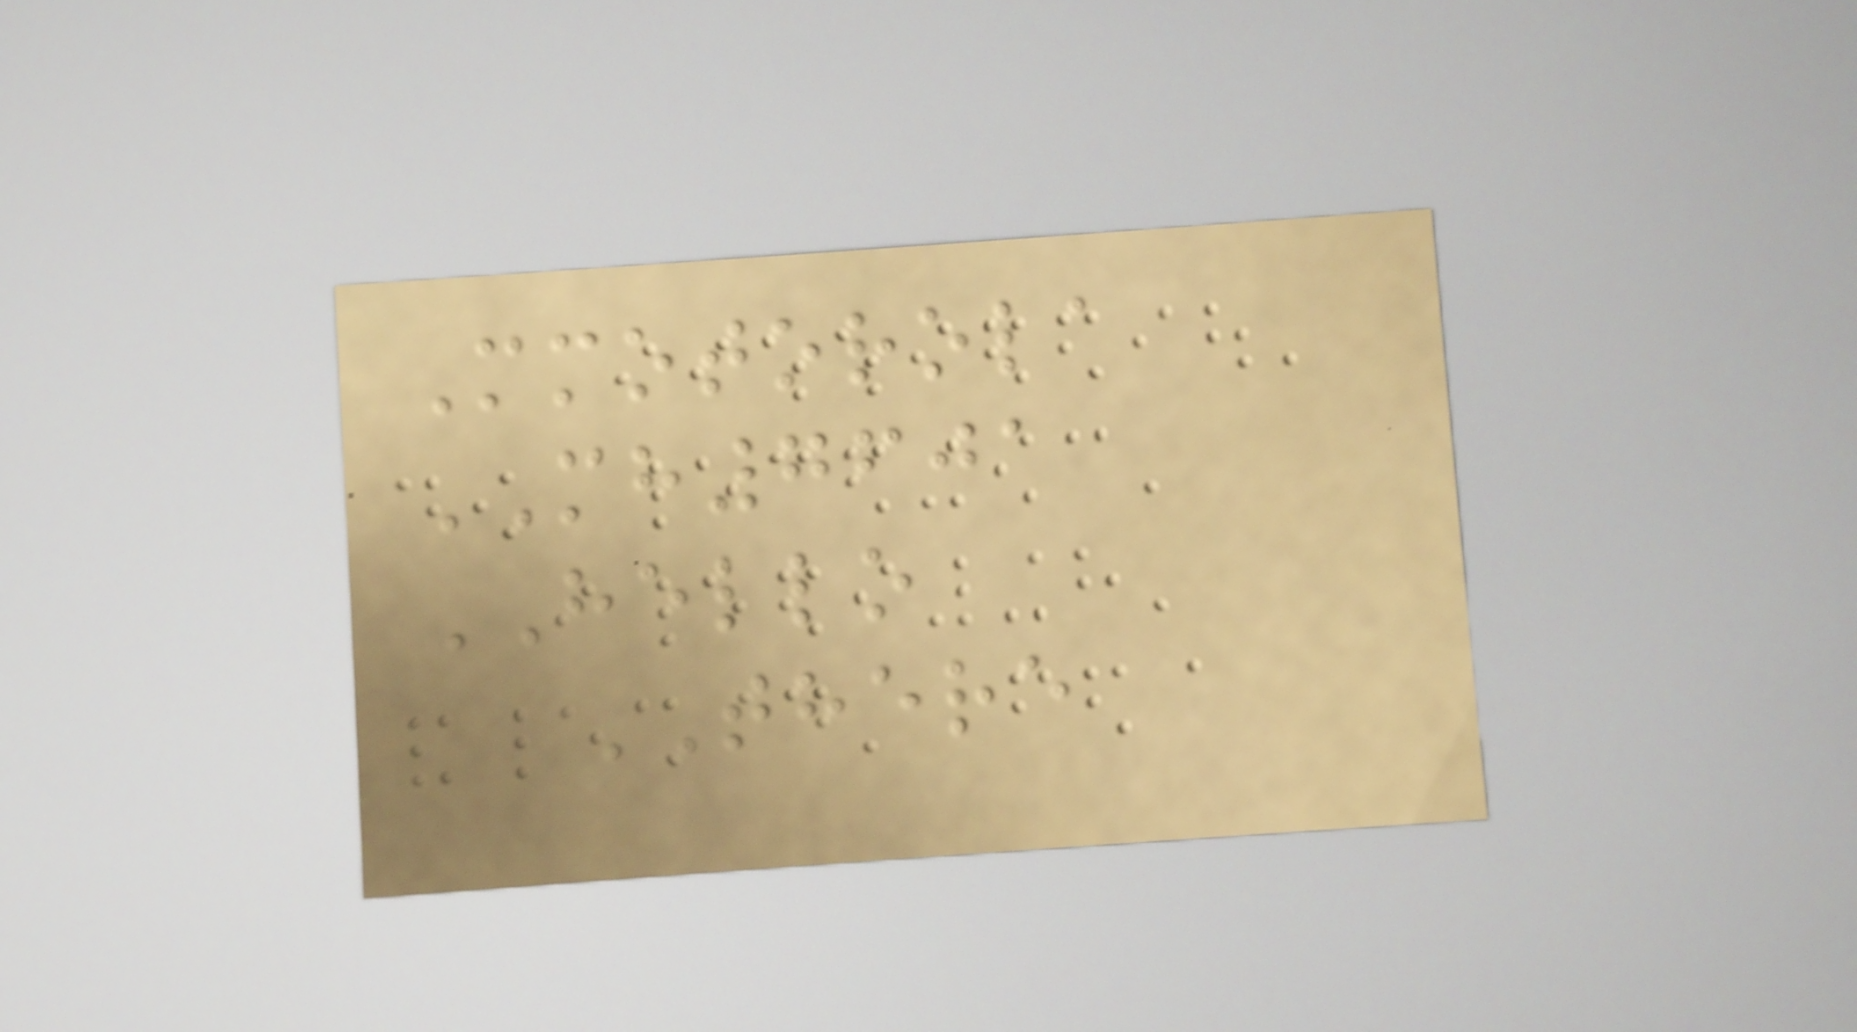Mmotorola
MH7601
HELLO
THERE
